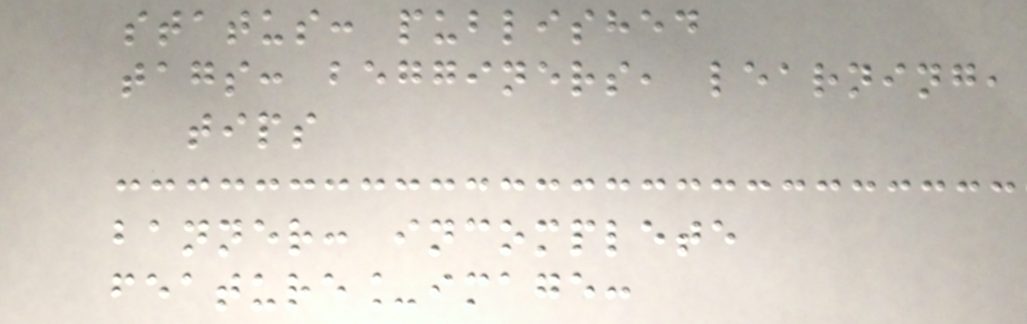status: published
tags: begginers, learning,
tips
banner: incomplete
feature_image:
